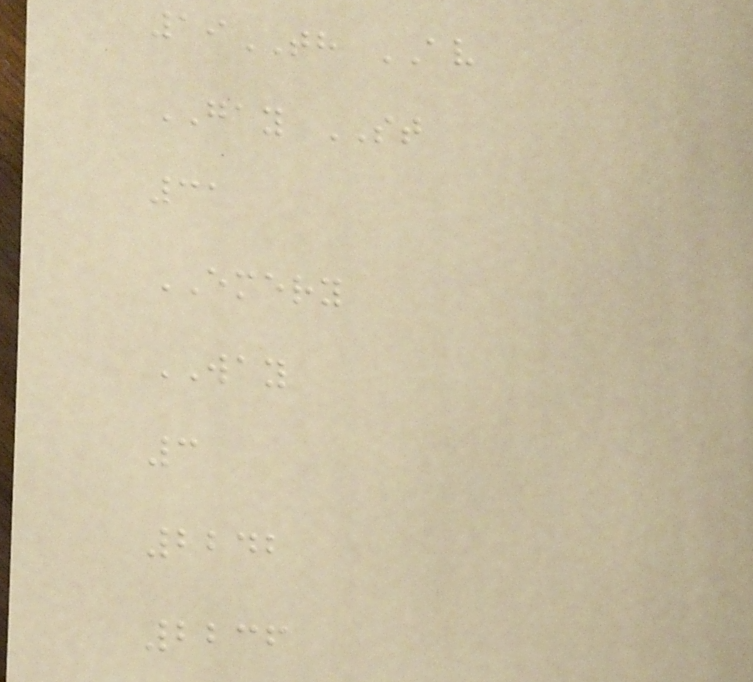19TH AV
GAY ST
31
EMERY
WAY
3
2242
2236
